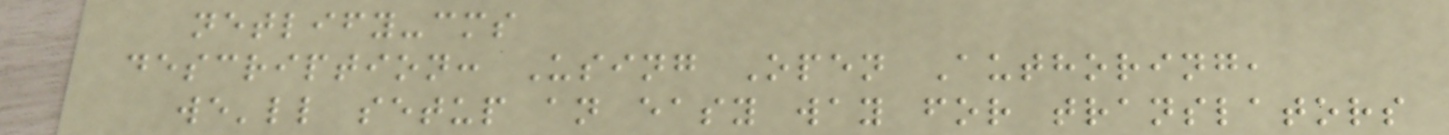netlify-cms
description: Using Open Authoring,
we'll setup an easy way for translators
